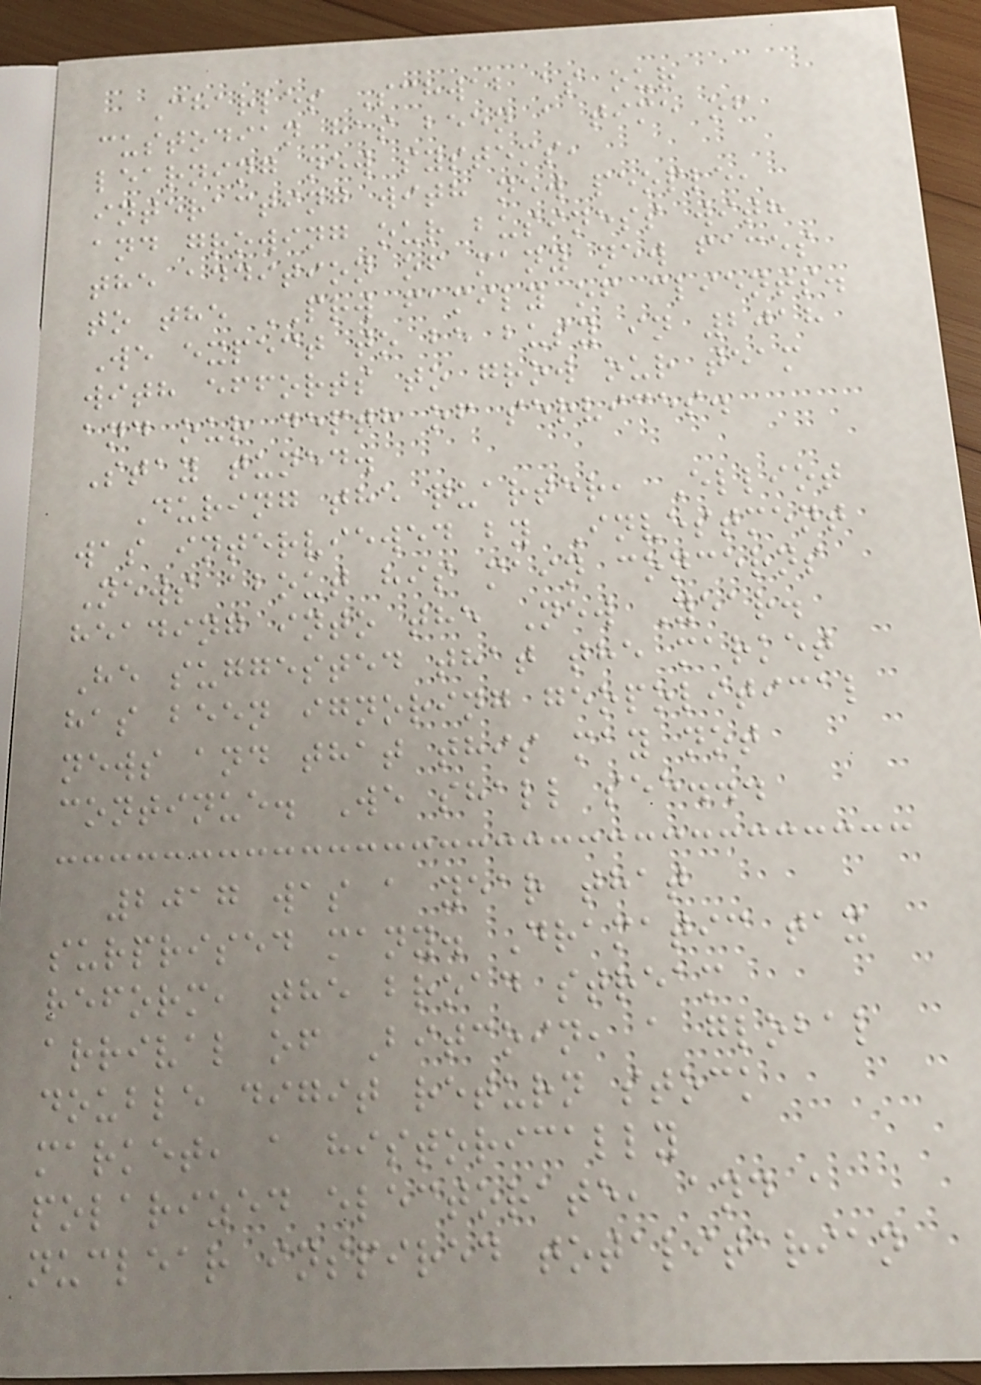Charles Schwab as our
custodian has been a time of
learning new systems,
interacting with new people,
and growing our business with
the addition of many new faces
to the PRW family of clients.
We expect to be busy in 2018
with efforts to grow our team
and our depth of services.
Stay tuned.
During the quarter, Elliot
was interviewed by Investment
News about his main concerns
heading into the New Year.
He suggested that the market
has been ignoring geopolitical
news and that this may not
continue. We shall see...
2017 was a year that
surprised many. Dramatic tax
reform, the broad stream
arrival of Bitcoin, a global
double digit return stock
market, a historically
polarized electorate, and a
nuclear inspired totalitarian
